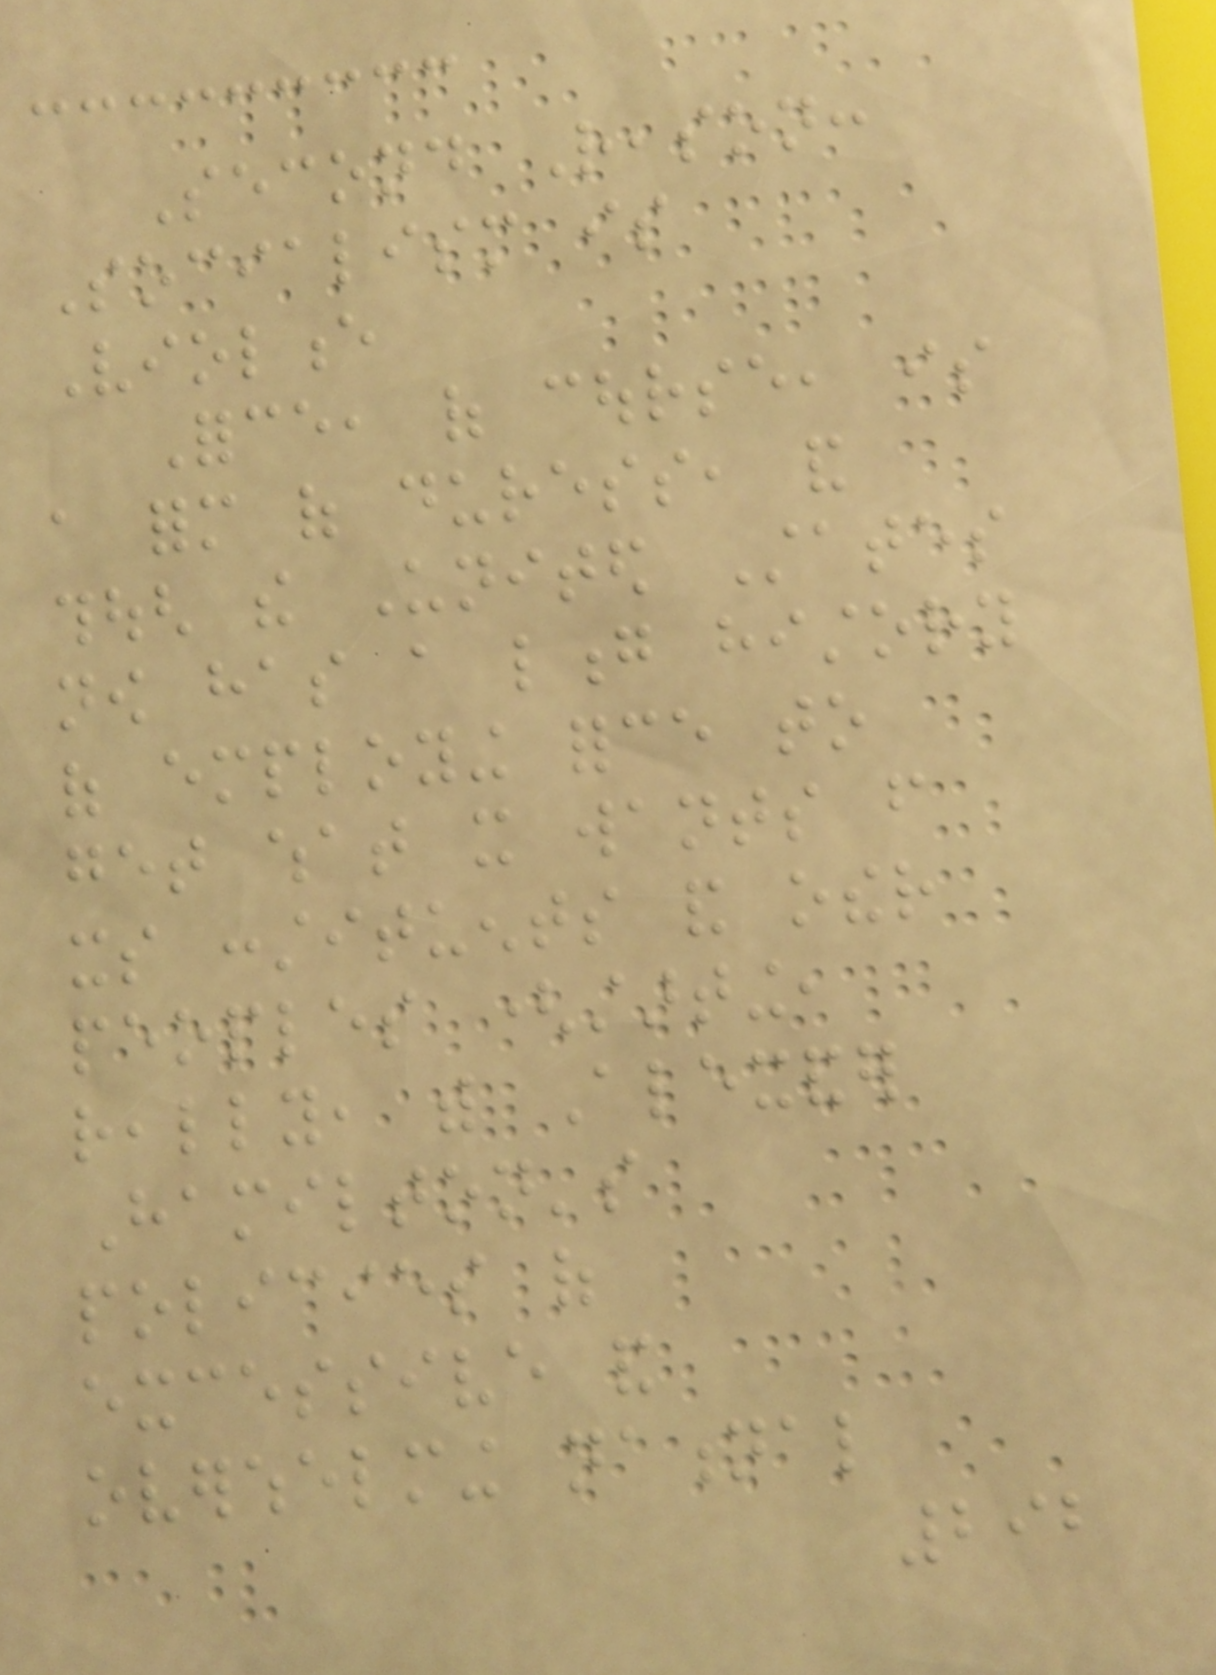Second Reason:
Socialism is
Violence
Force, of course, is
a form of duress, and
though the United States
now has a long history
of employing force to
get what it wants from
its constituents and other
peoples (starting,
really, with Alexander
Hamilton's
policies of
excessive and
overwhelming national
292
